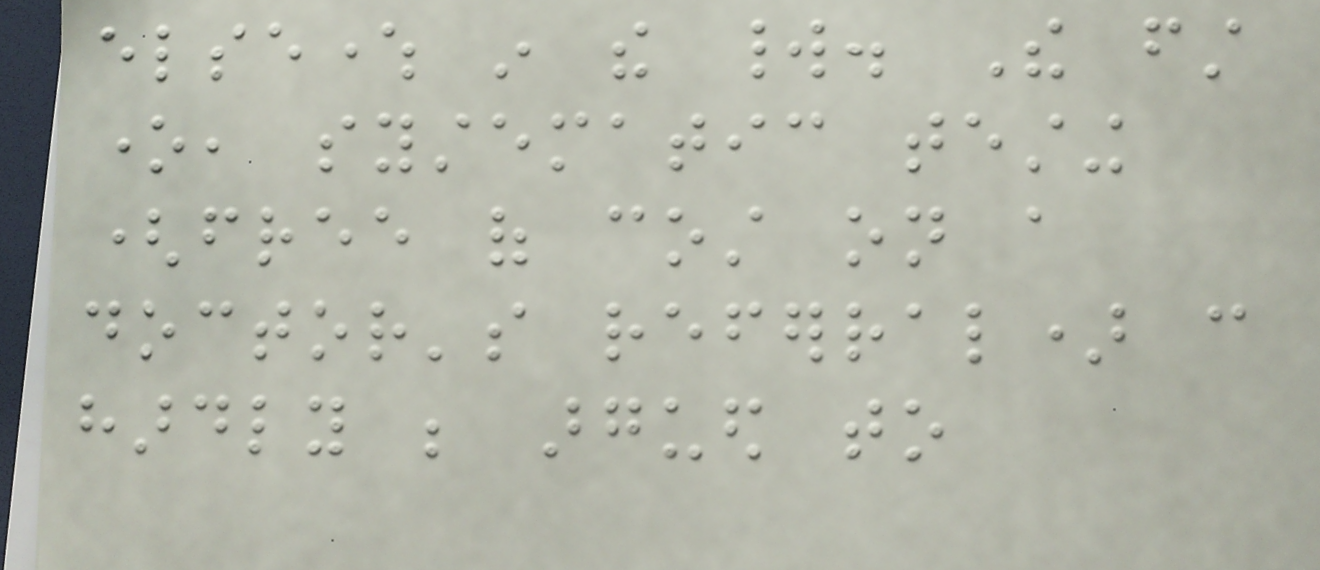elsewhere in the world. The first
one, systematic testing
(free of cost on a
doctor's referral) can
hardly be argued to
